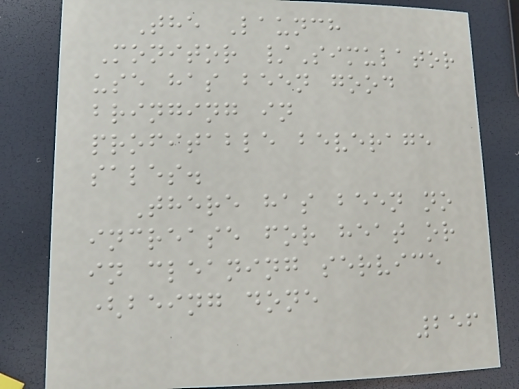The Launch
Monitor /Simulator
use has been good
bringing in
profitable beverage
sales.
There has been no
increase for heat or
in cleaning service
(being done
256
